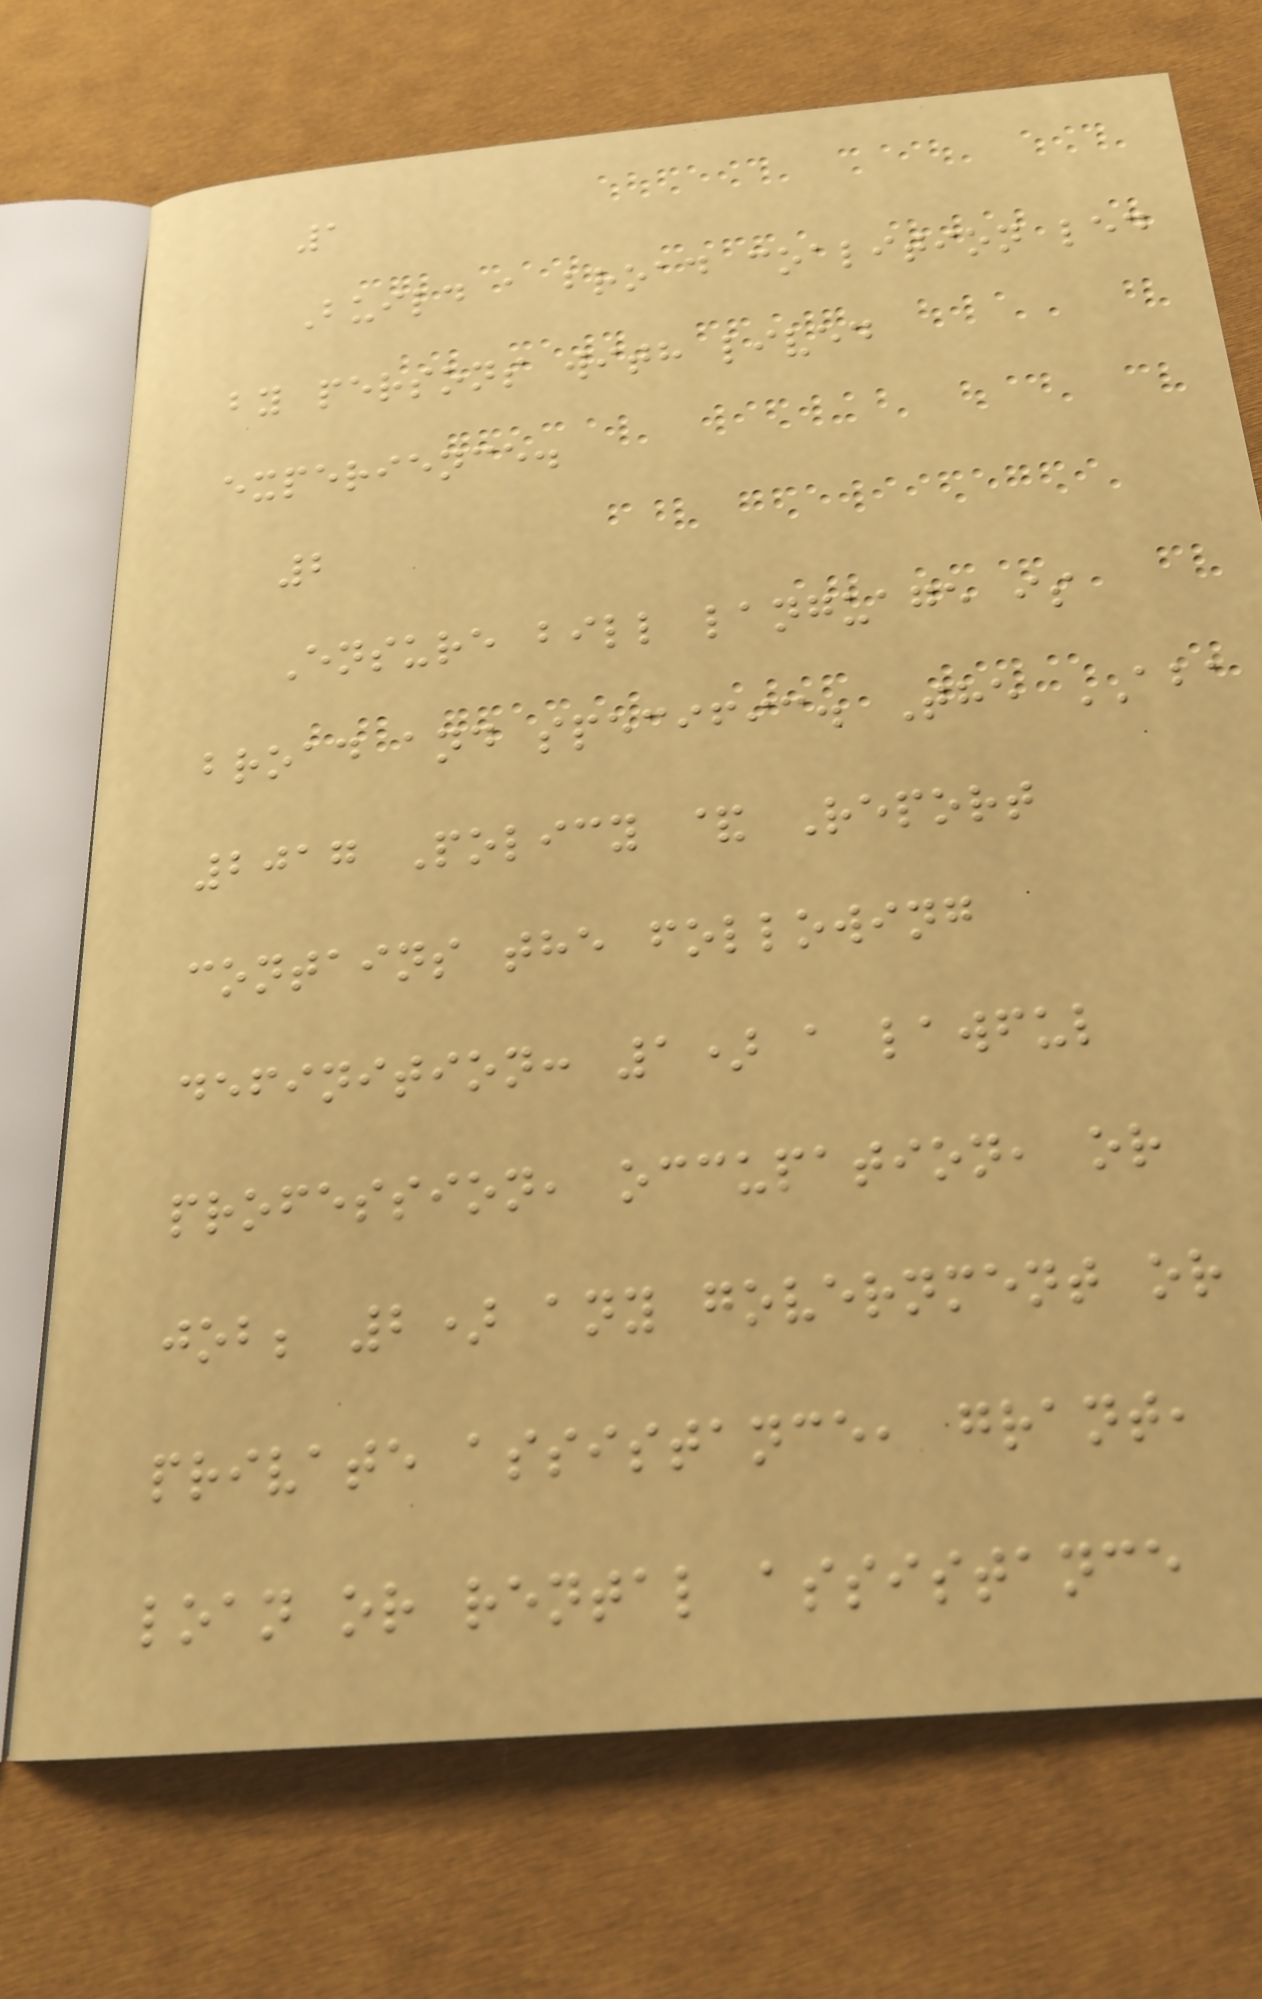1
Build a broad coalition led
by persons with lived
experience.
2
Ensure bill language is
broad and specific. The ABA
2017 Policy & Report
contains the following
definition: 1) a lawful
profession, occupation, or
job; 2) any government or
private assistance, grant,
loan or rental assistance
